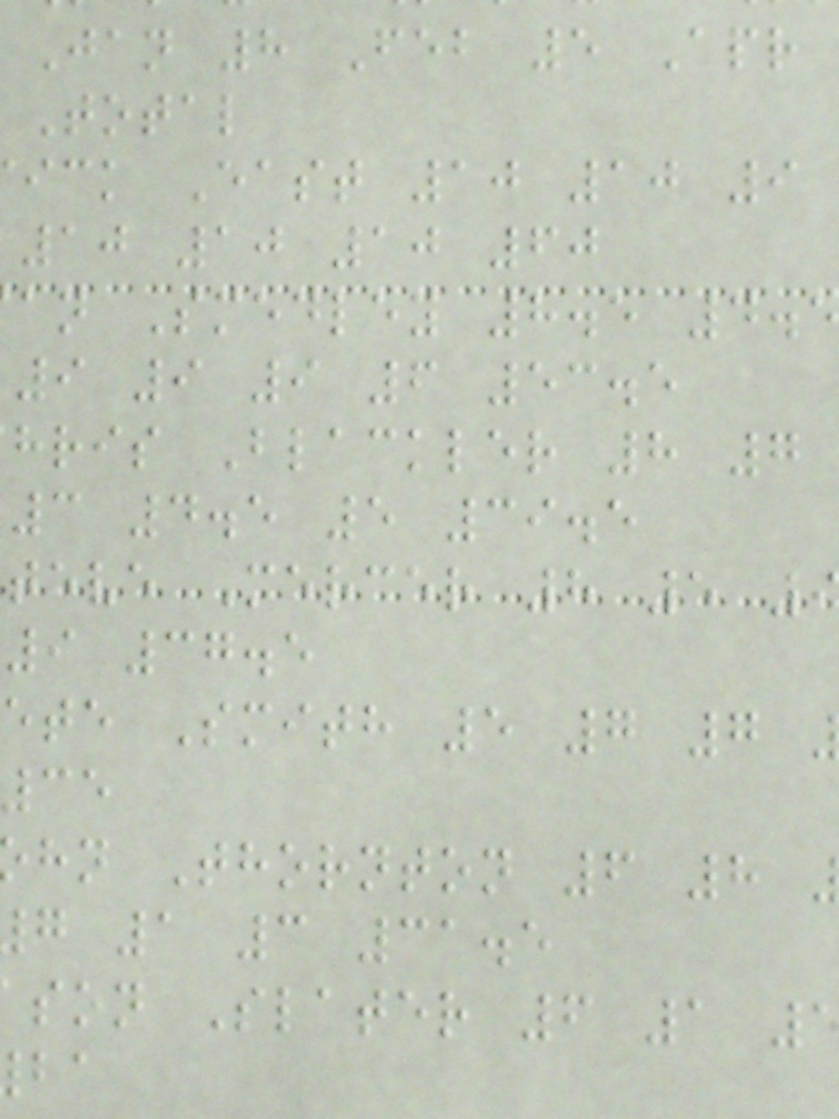Jan 8 Feb 5 Apr
Total
ick East 10 10 9
10 10 10 60
an Smedley 8.5 4.5
9 9 9 6 53.5
hris Blackler 8 7
3 4.5 5 39.5
teve Mercer 8 5
9 37.5
ete Smith 5 7 7
35
hn Thornton 6 8
g 1 3 31.5
son Slater 6 1
